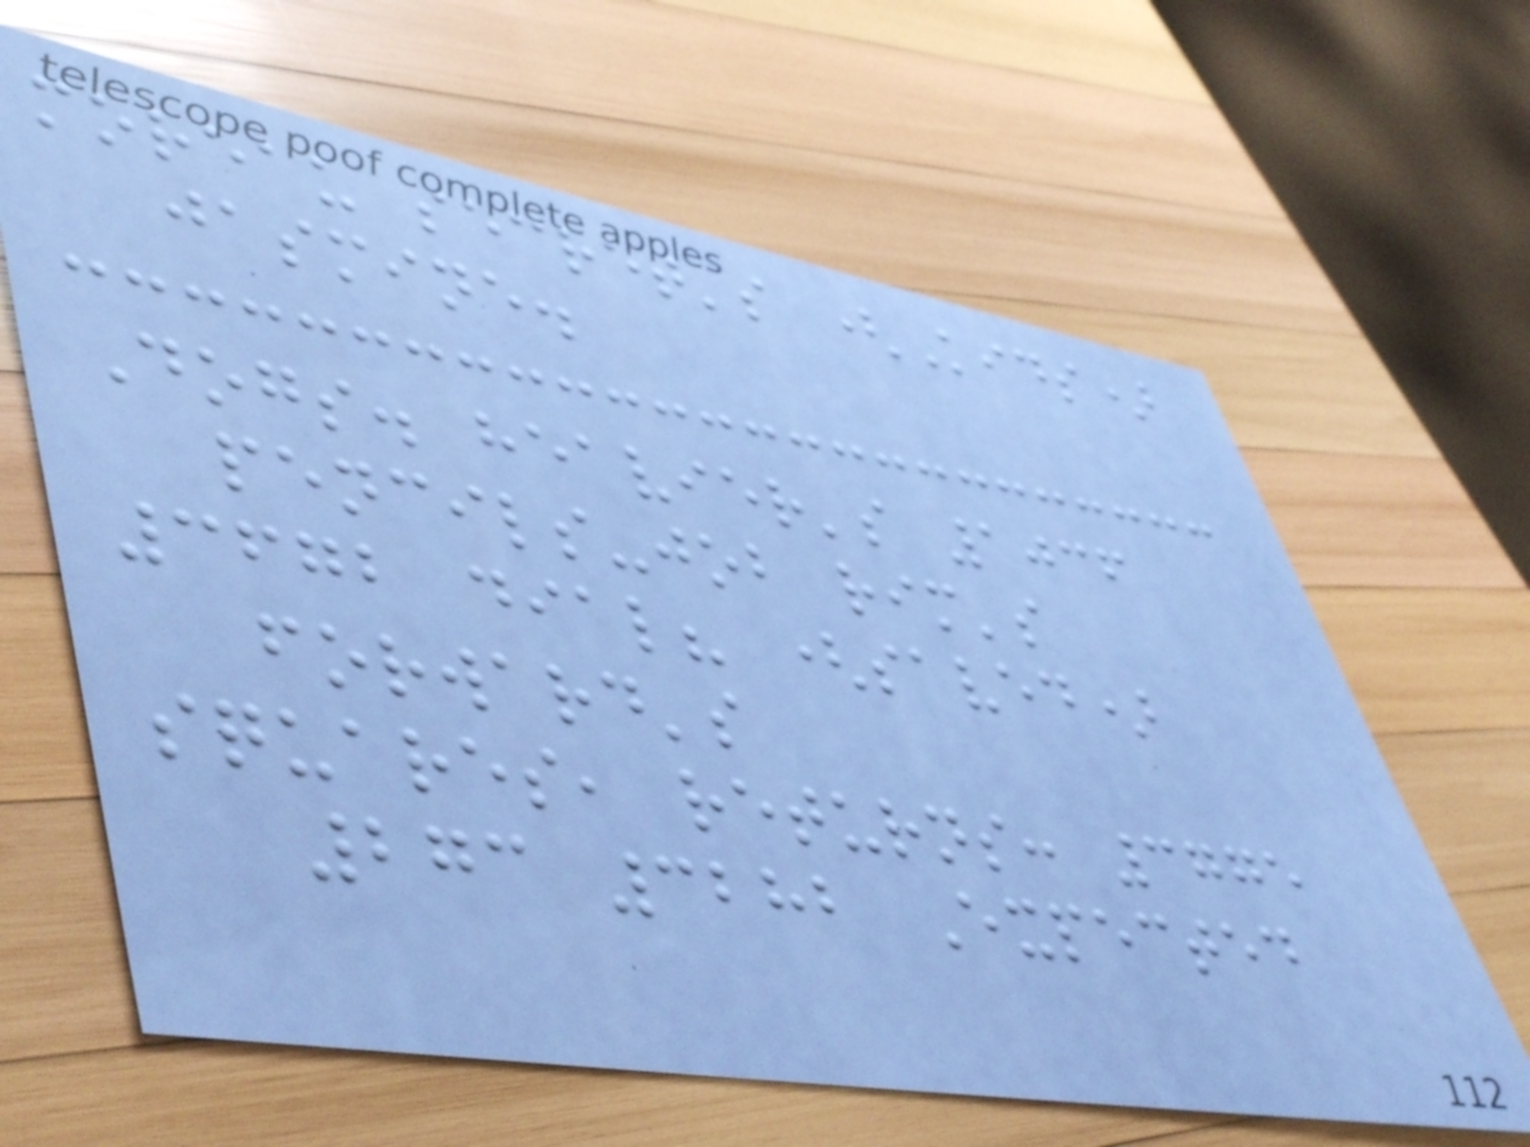moreau secret's (Kids)
jasmine.
Dogs. heavier's 1036
pencils-job rim's
3672 dial? (saved)
forward's
squares, returns: 3775
273 3282 Expected
